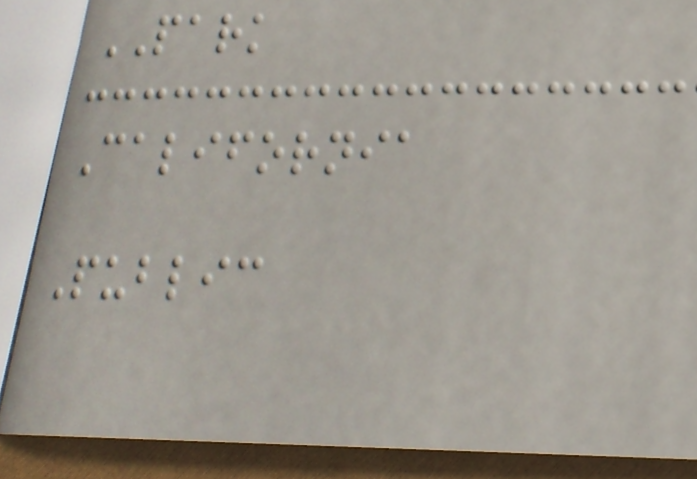PARK
California
Public
